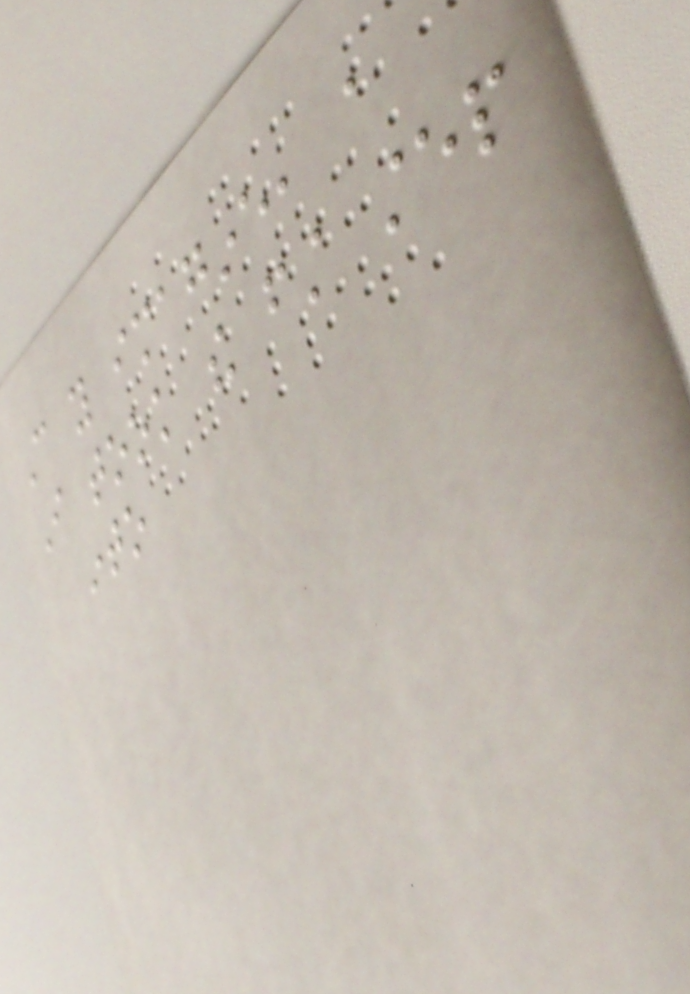Can you imagine, a
I took the first step
into
